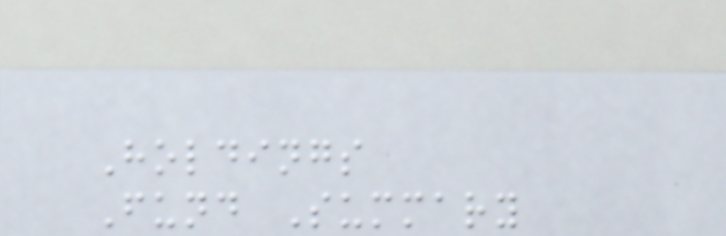Holdings
Fund Summary
